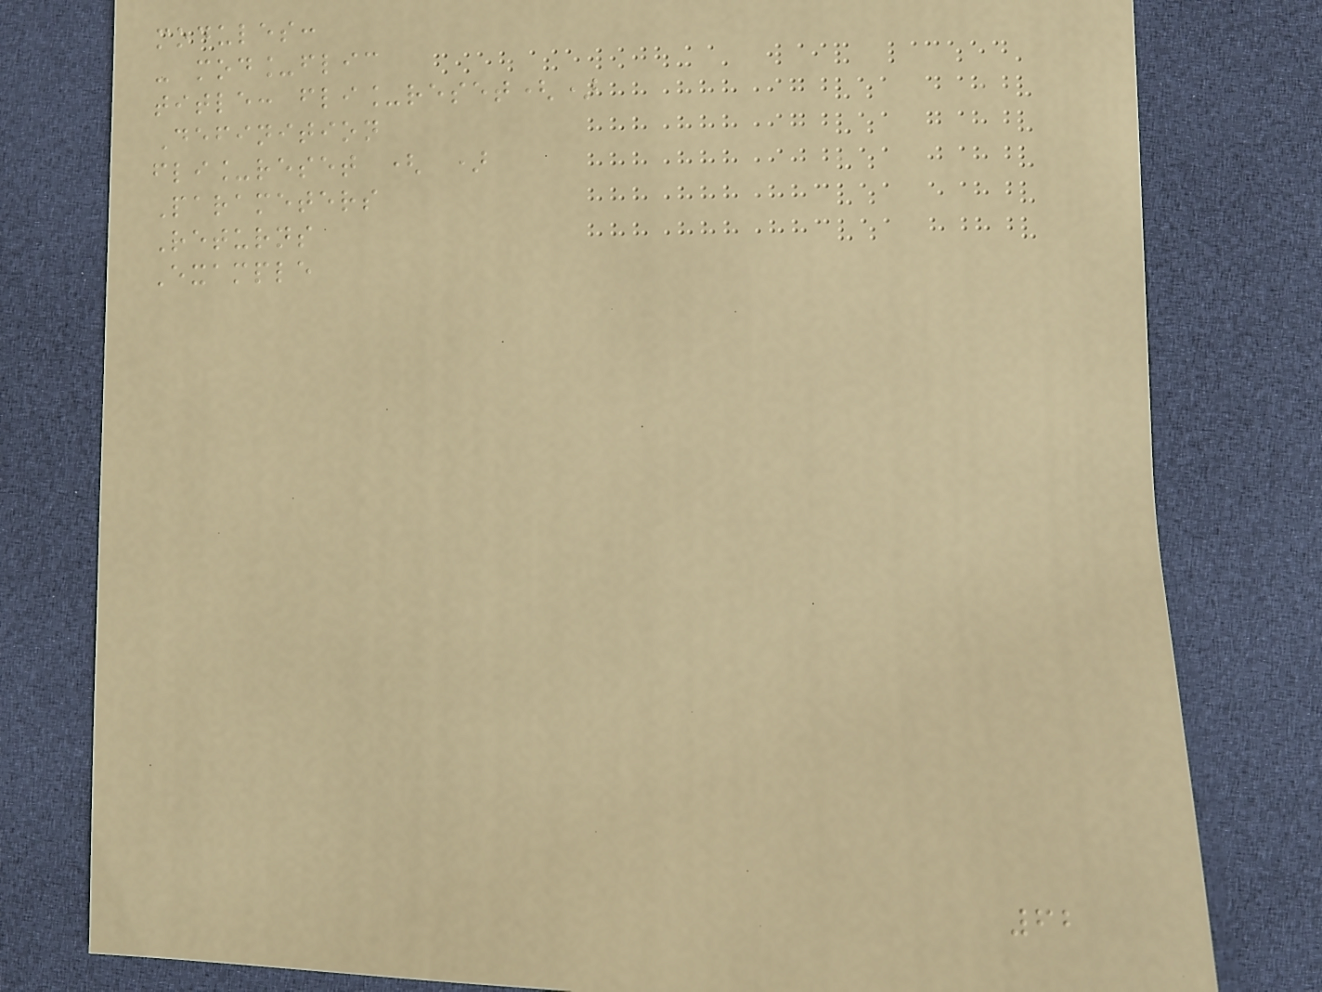modules:
- mod_flic
title: fli_reset()
Definition
fli_reset ( )
Parameters
Returns
Example
62
